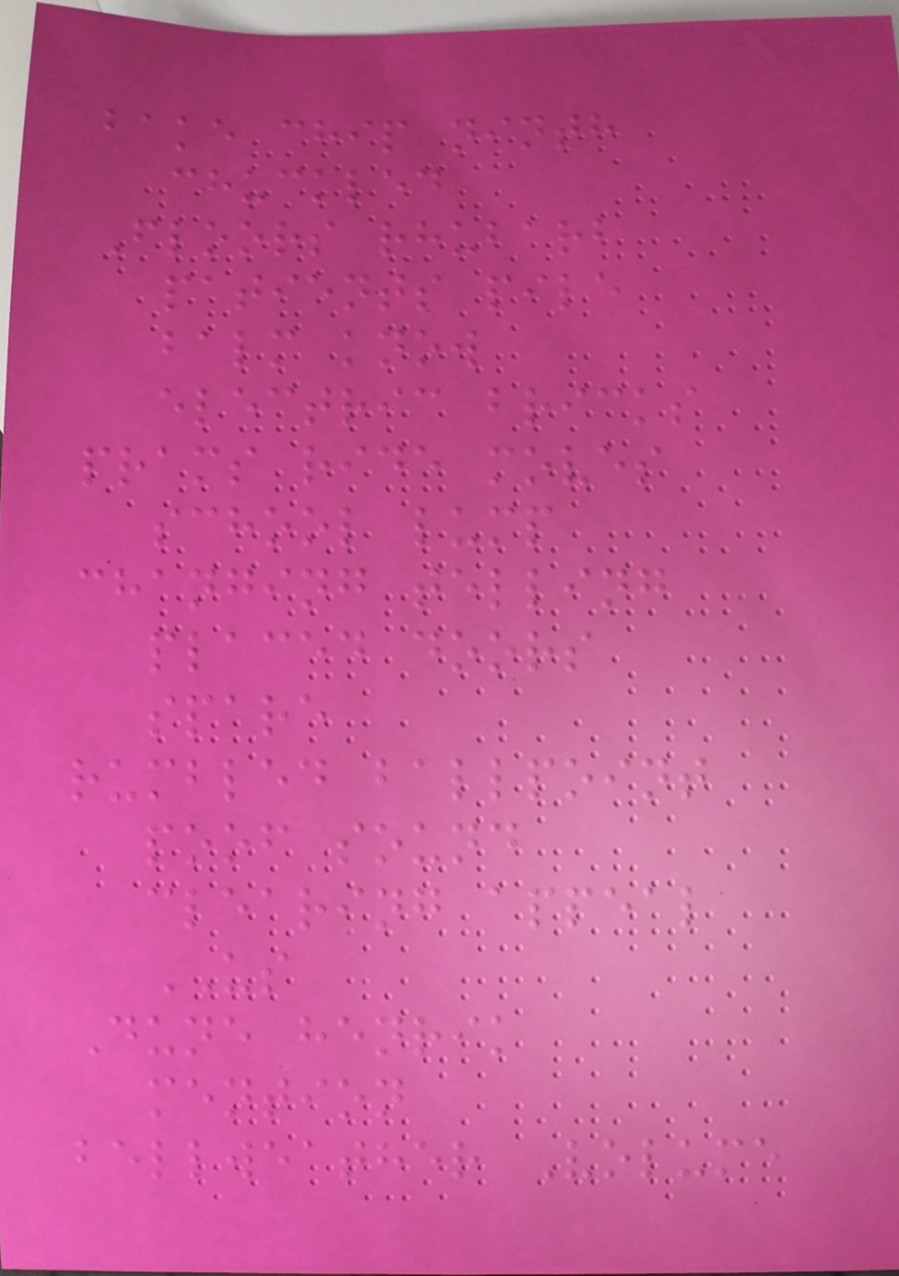bake chip ninth
chuckled
Floors rhubarb
patients pile
balm know
electric bricks
prams ride moves
school lump
changing telling
placed doors
spare
rumbled ballpoint
poof sound
clearing appeal
US
Dune henrik
mention
bellweather Volume
